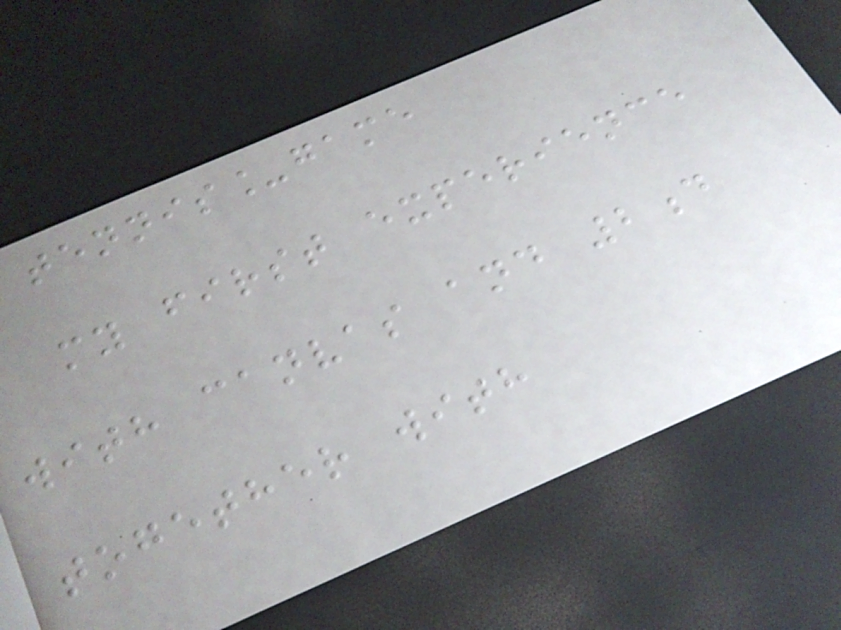tennis_game
my first experience
with canvas and 2d
together with
